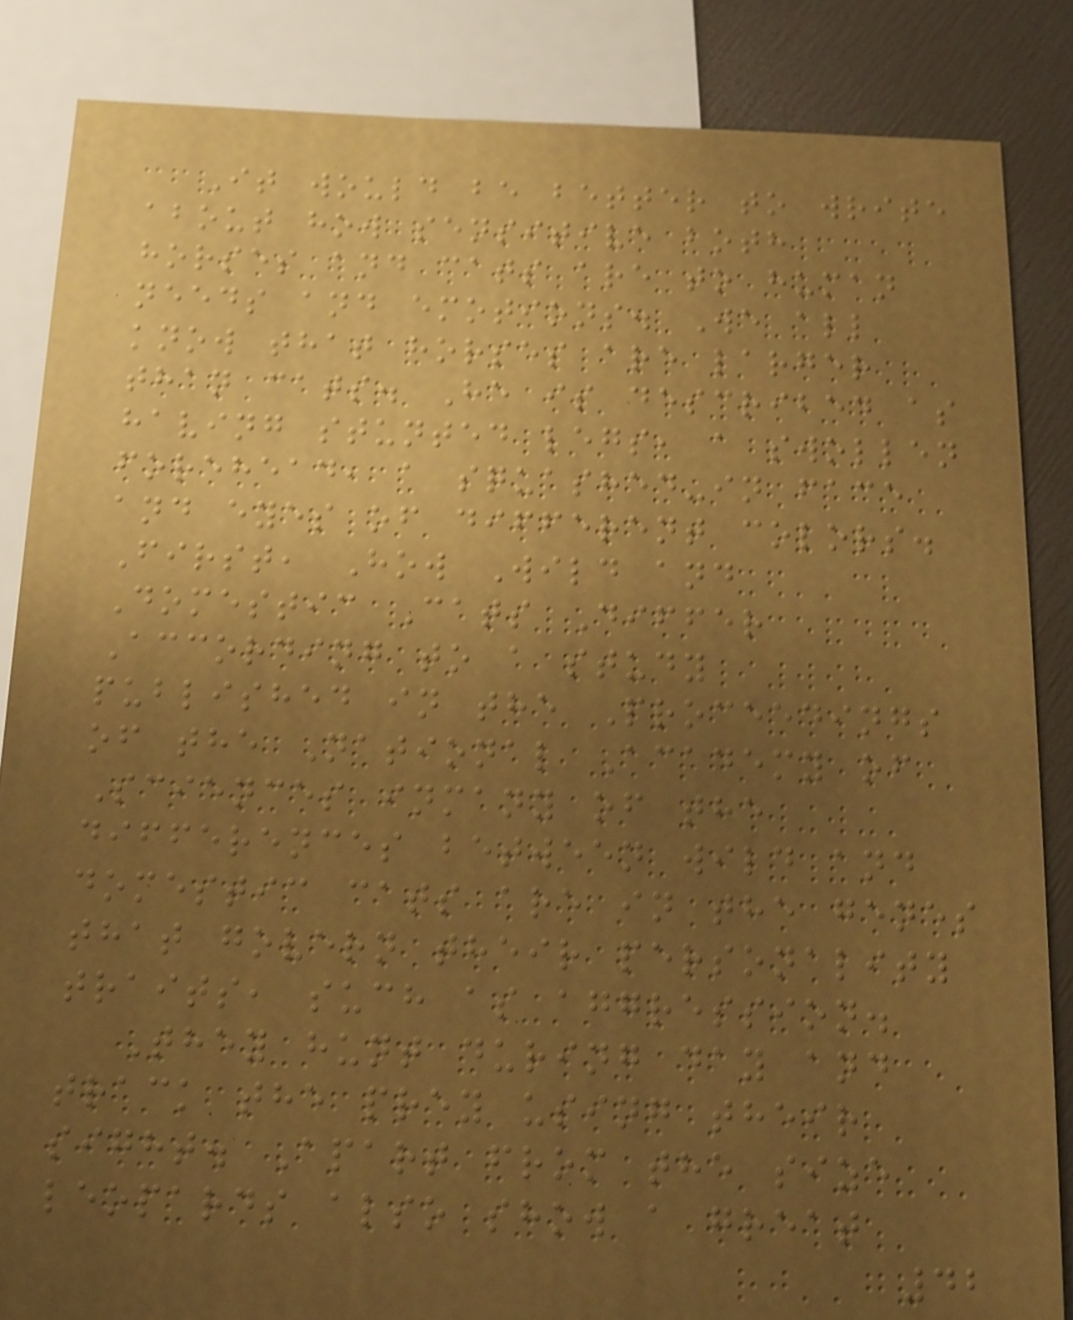It would be better to write
about how sensitive both
horses and cats are to human
needs and emotions. We all
know that horses are larger
than cats. He is described as
having stunted legs, a swollen
forehead, a squashed-in face
and eyes of different colors.
First, How Wild and
Domestic Cats Differ
According to a study
published in the Proceedings
of the National Academy of
Sciences inmany of the
differences between wild and
domestic cats are in the genes
that govern their personality
traits, such as aggression.
They hunt during day and
track the prey using their
sight. Apart from the size
leopards also show a great
42
